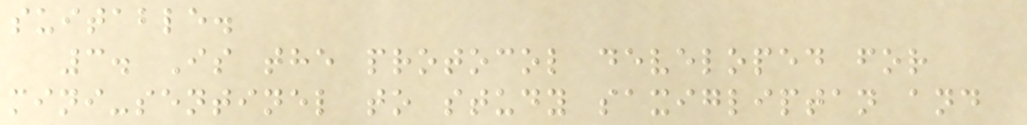suitable.
3. Is the protocol developed for
mini-sentinel to study saxigliptan and
